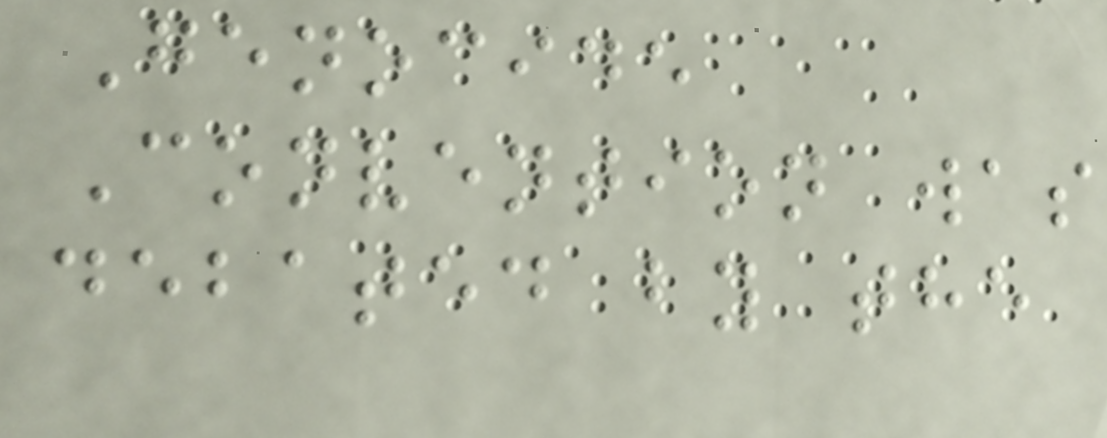Genocide
Convention was
debated by the
